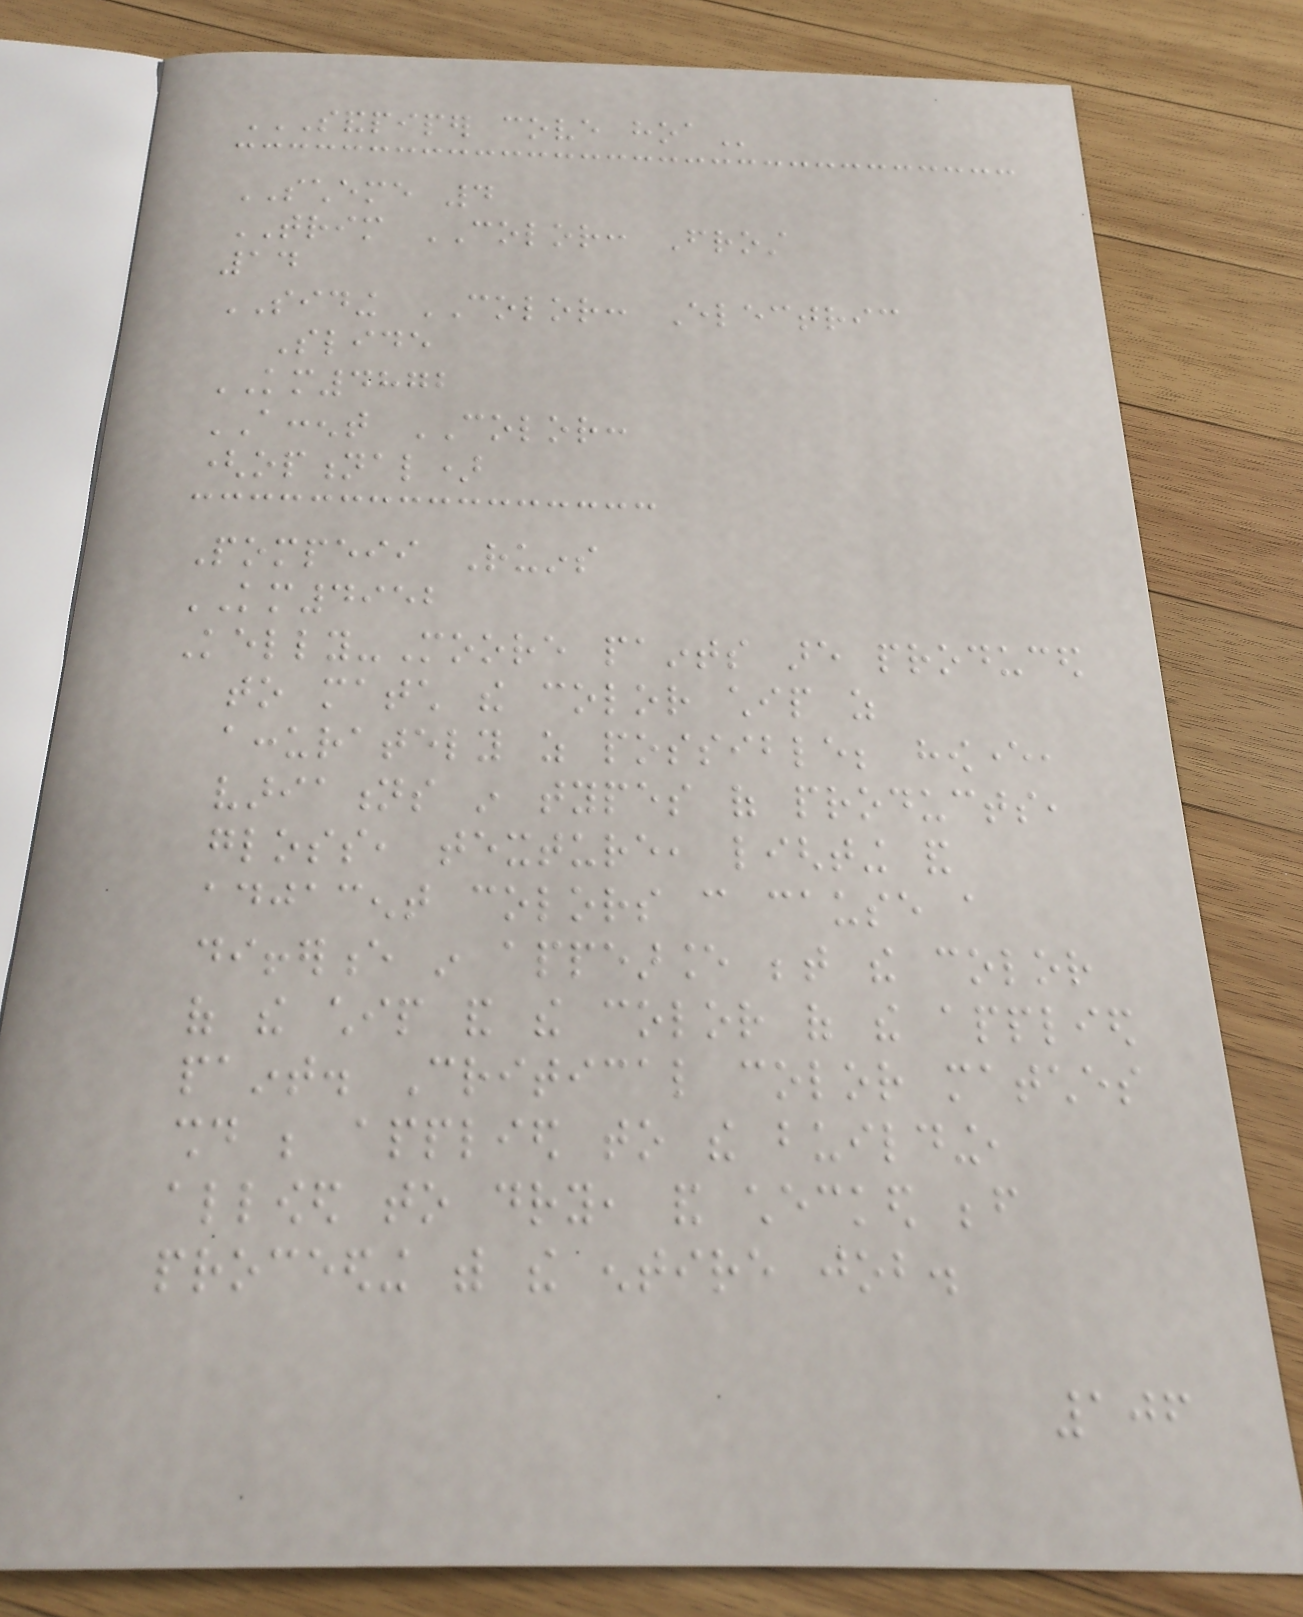SANDPIPER COVE HOA
SCHEME 4
TRIM COLOR: Frost
14
SIDING COLOR: Electric
Slide
KM4872
ACCENT COLOR:
(optional)
Pompeii Ruins
KM4952
Kelly-Moore paints are produced
to match the color chip as
accurately as possible; however,
variations in types of products,
gloss, texture, lighting and
adjacent colors can cause a
difference in appearance between the color
of the chip and the color of the applied
paint. Critical color matches
should be applied to the building,
allowed to dry, and checked before
proceeding with the entire job.
106
